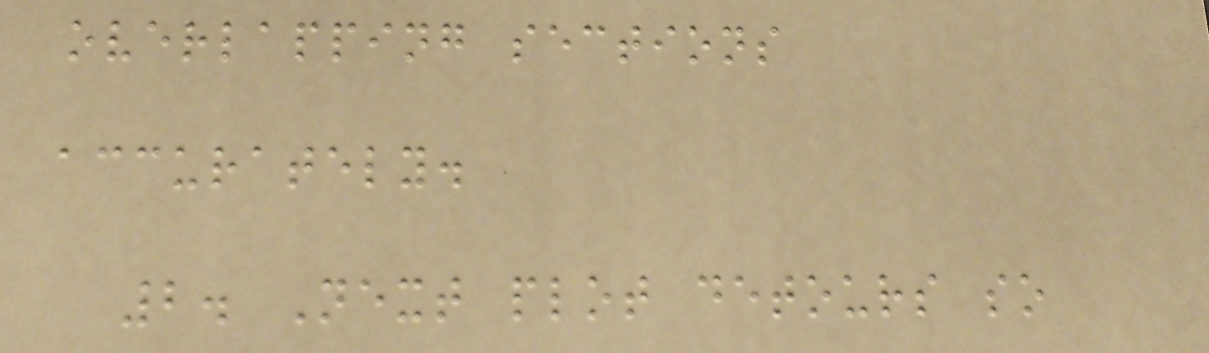overlapping sections
accurately.
2. Next plot detours so
